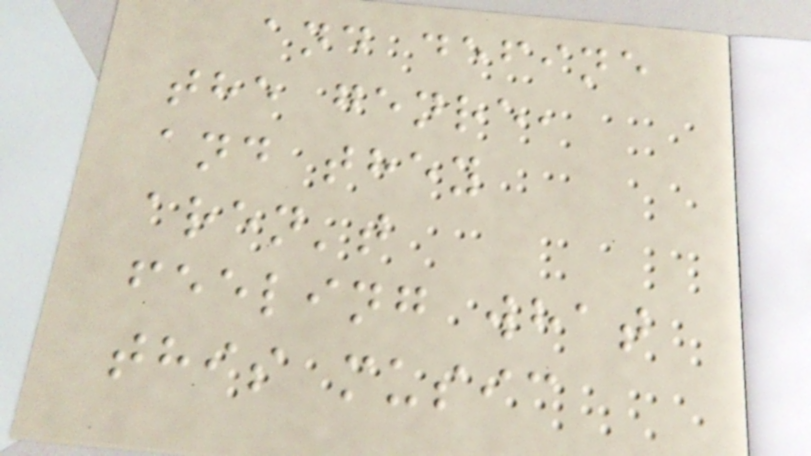and define
the genre,
and they
aren't
feeling what
this music
